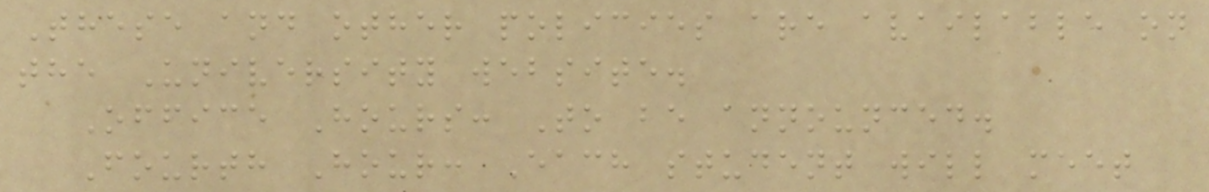These and other policies are available on
the University website.
Office Hours: To be announced.
Fourth Hour: Each student will meet
